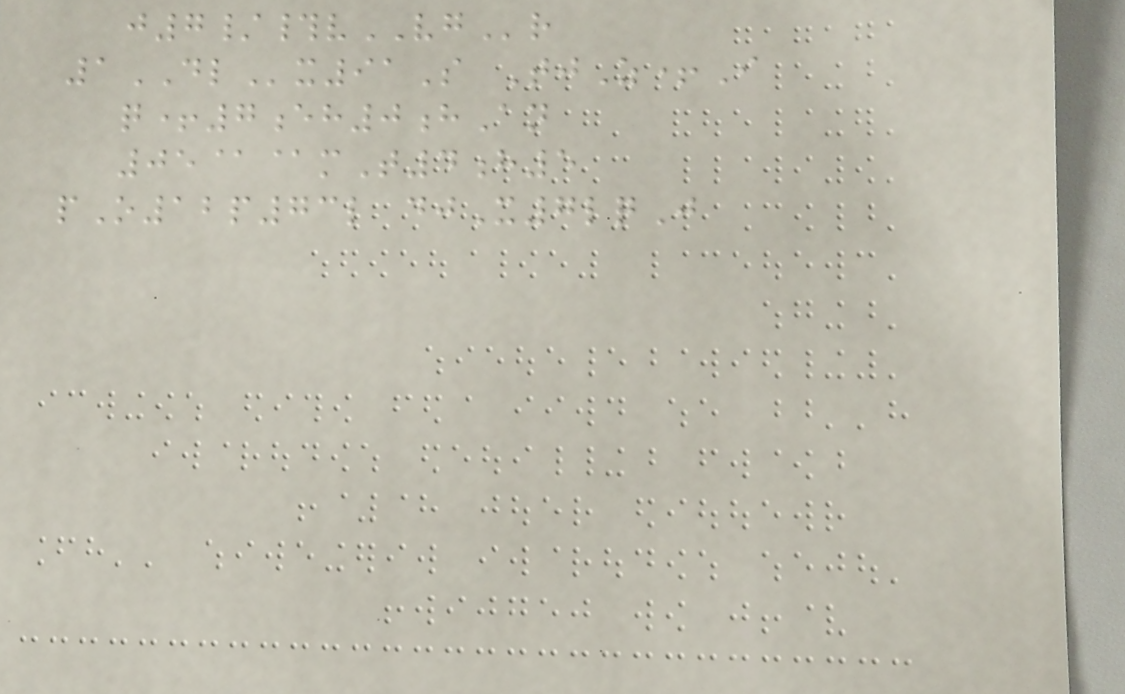j7/#vVGr
1DLx91S TjZ+I
q+7eh0hAn
05@@mT4h5
pO12p73l djX7lqJ
